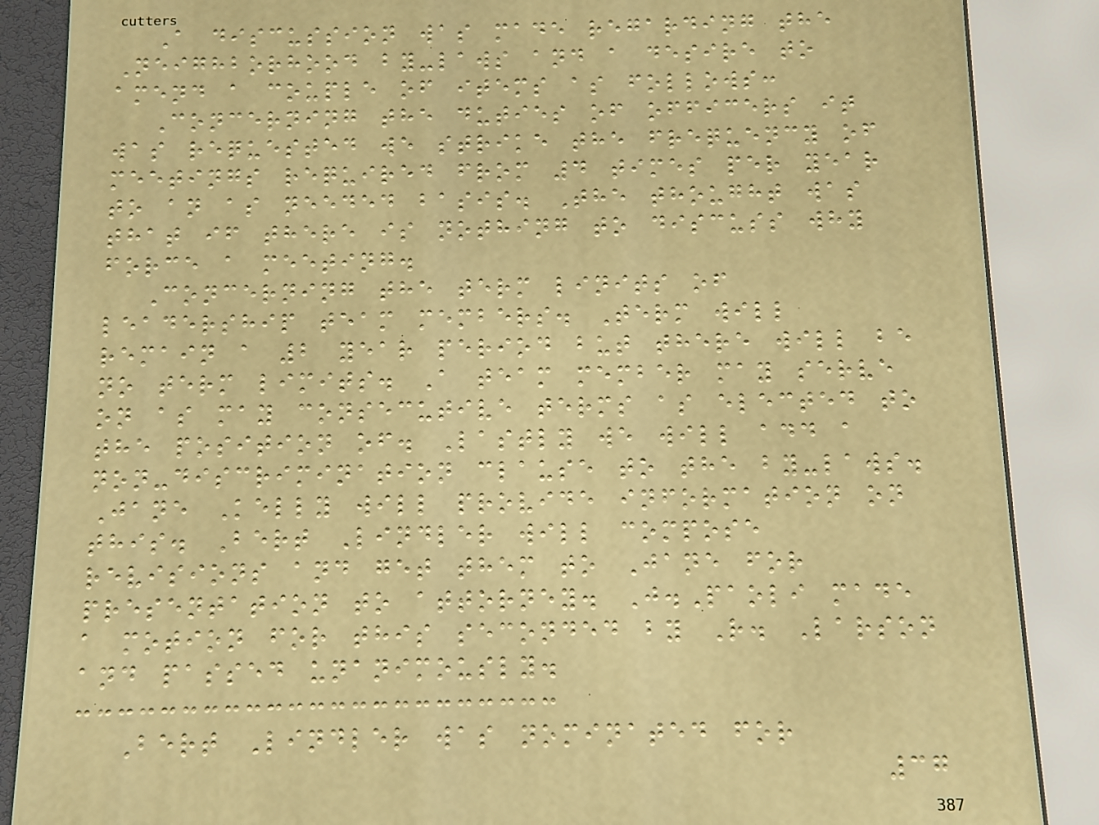A discussion was made regarding the
Neighborhood by-laws and a desire to
amend a couple of items as follows:
Concerning the duties of officers it
was requested we strike the frequency of
meetings required from 4 times per year
to an as needed basis. The thought was
that if there is nothing to discuss why
force a meeting.
Concerning the term linits of
leadership team members. Term will
remain a 2 year period but there will be
no term limits. A team member may serve
on as may consecutive terms as elected to
the position of. Lastly we will add a
non-discrimination clause to the by-laws.
Jane Kelly will provide information on
this. Bert Lindler will compose
revisions and get them to Jane for
presentation to attorney. J.Paoli made
a motion for this seconded by R. Larson
and passed unanimously.
Bert Lindler was nominated for
37
